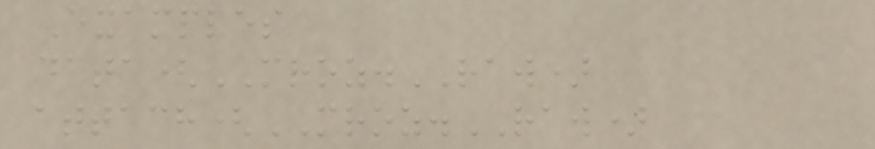Examples
data(MROZ.RAW)
attach(MROZ.RAW)
